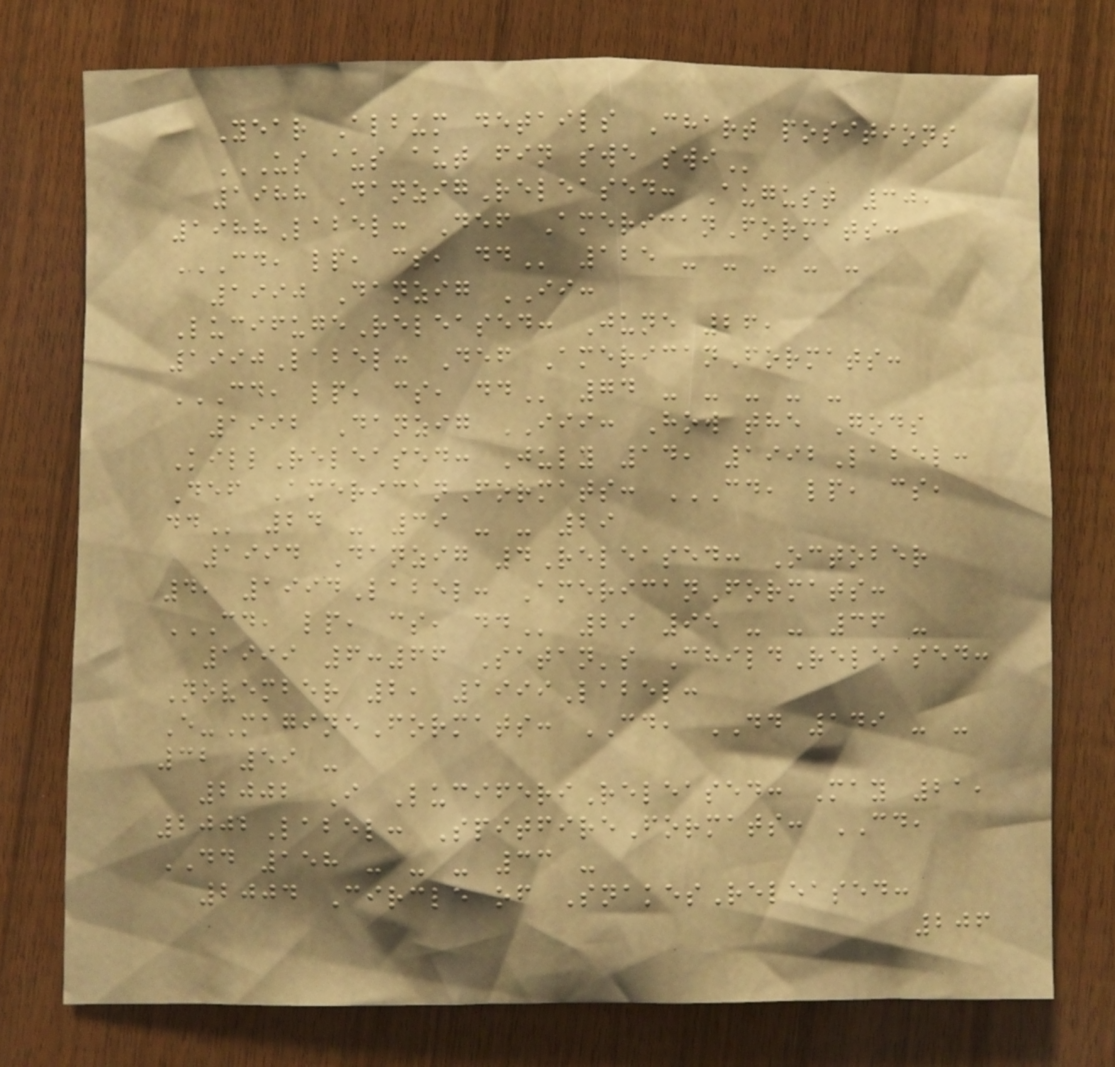Year Album details Chart positions
US AUS AUT FIN SWE SWI
1988 DanzigReleased: August 30,
1988Label: Def AmericanFormats:
CD, LP, CS, DD 125 - - - - -
1990 Danzig II:
LucifugeReleased: June 26,
1990Label: Def AmericanFormats:
CD, LP, CS, DD 74 - - - - -
1992 Danzig III: How the Gods
KillReleased: July 14, 1992Label:
Def AmericanFormats: CD, LP, CS,
DD 24 - 39 - - 29
1994 Danzig 4Released: October
4, 1994Label: AmericanFormats:
CD, LP, CS, DD 29 95 - - 36 -
1999 6:66 Satan's ChildReleased:
November 2, 1999Label:
E-MagineFormats: CD, DD 149 - -
32 59 -
2002 I LuciferiReleased: May 21,
2002Label: SpitfireFormats: CD,
DD 158 - - - 33 -
2004 Circle of SnakesReleased:
206
